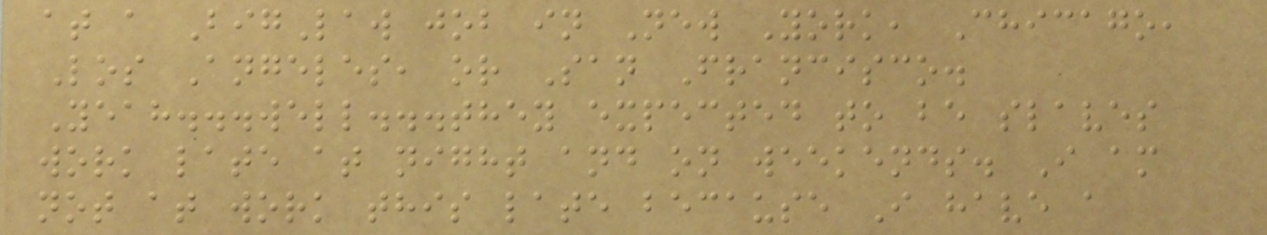at a BigLaw job in New York, Chicago,
Los Angeles, or San Francisco.
Yeah...well...they expected to be slaves
work late at night and on weekends. I am
not at work this late because I have a
